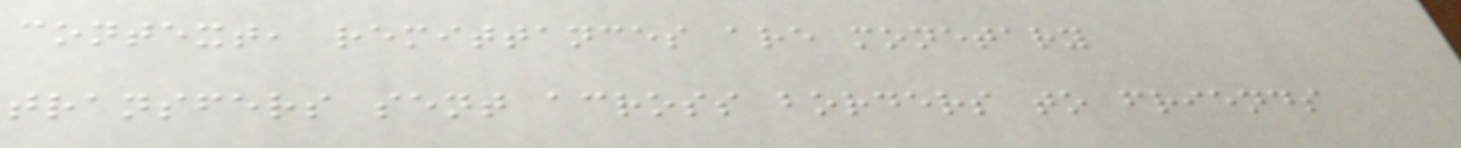context, remittances are monetary
transfers sent across borders to friends
